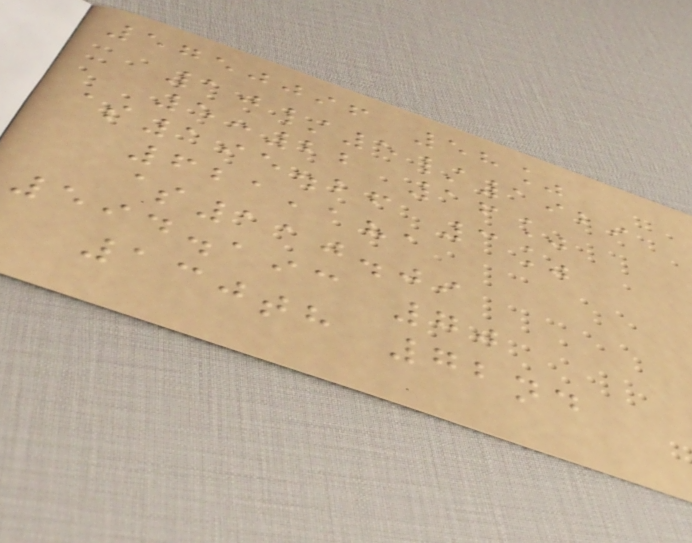5750096 58%
10/5/1929
5:22 16%
$195.26 3%
621,181
$110.09
594.193 70
130th 72nd
